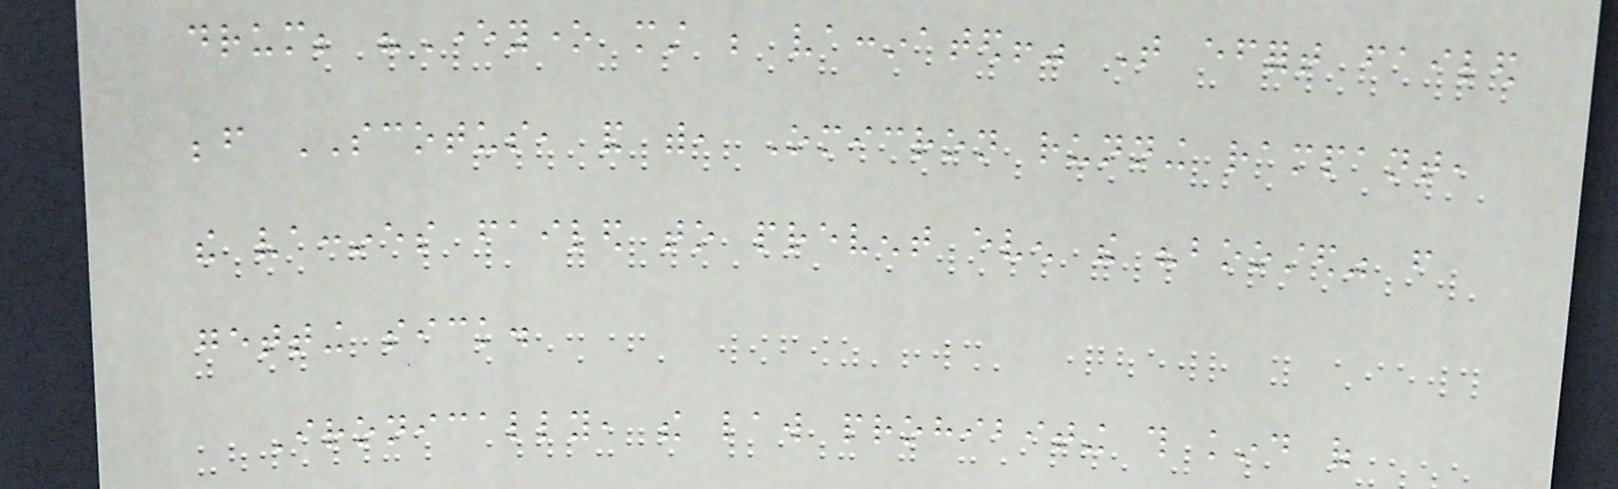drum; "Everyone must be vaccinated!" That effort failed
before SCOTUS, and with, Omicron running rampant,
the vaccines failed to prevent even the "boosted" from
getting sick.
Ironically, the law prohibiting this kind of
